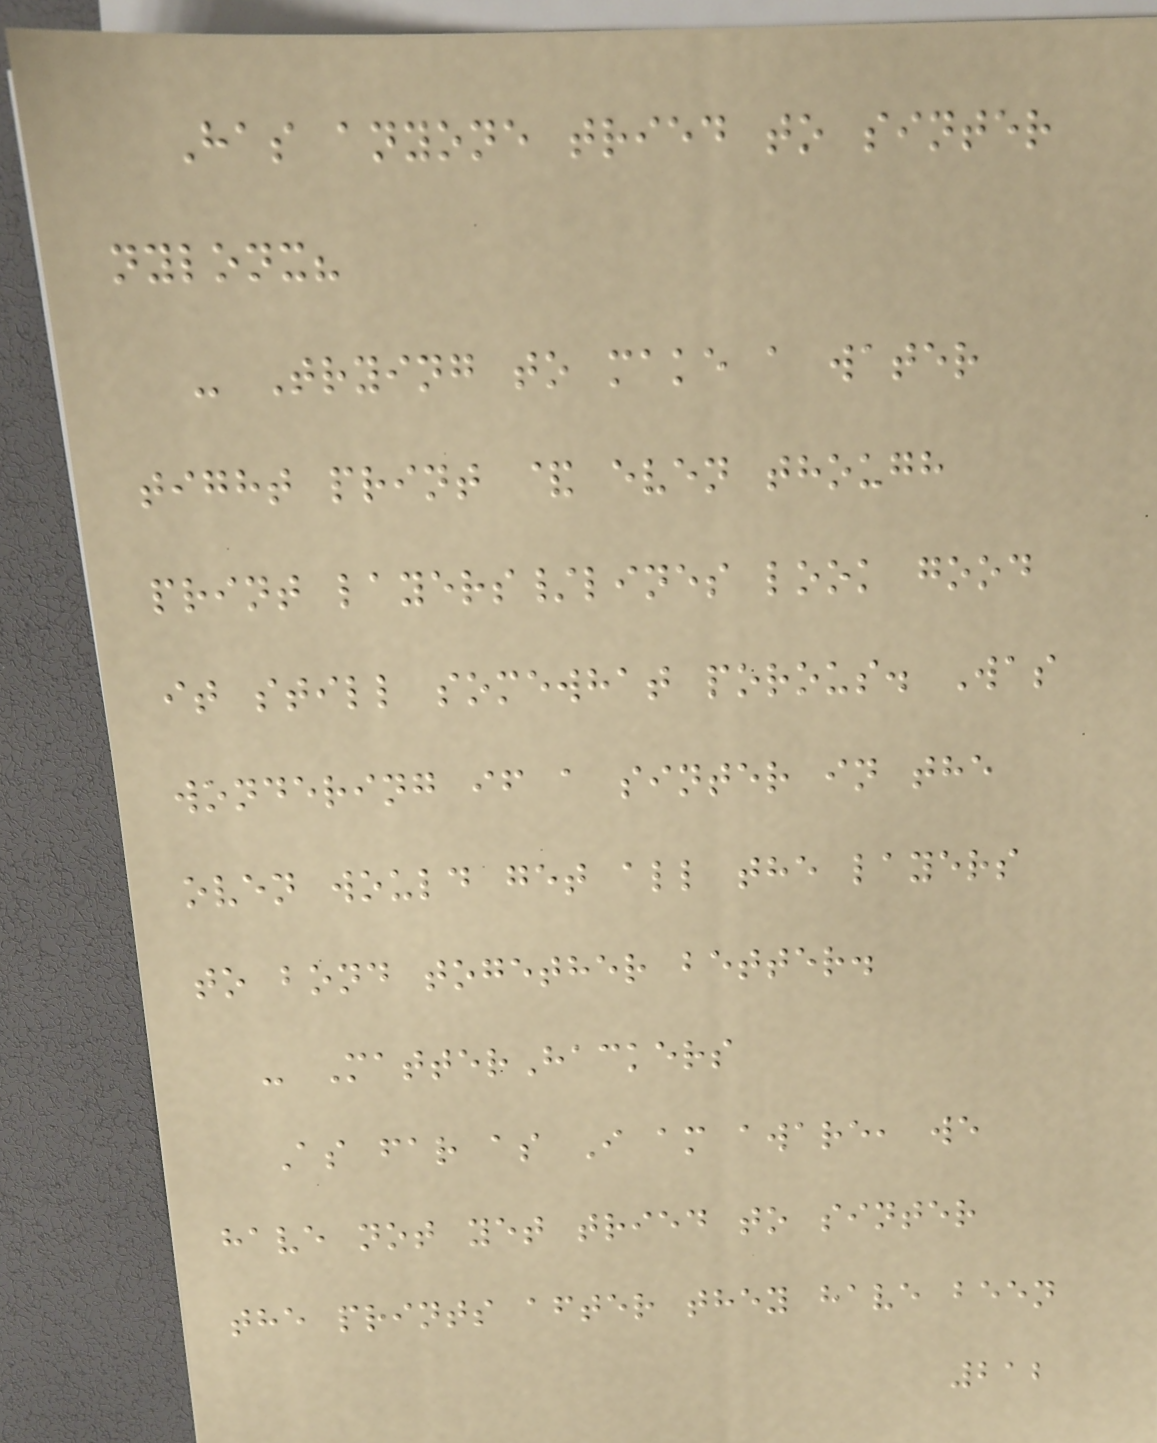Has anyone tried to sinter
nylonx?
- Trying to make a water
tight print & even though
print layers/lines look good
it still somewhat porous. Was
wondering if a sinter in the
oven would get all the layers
to bond together better.
- MatterHackers
As far as I am aware, we
have not yet tried to sinter
the prints after they have been
212
